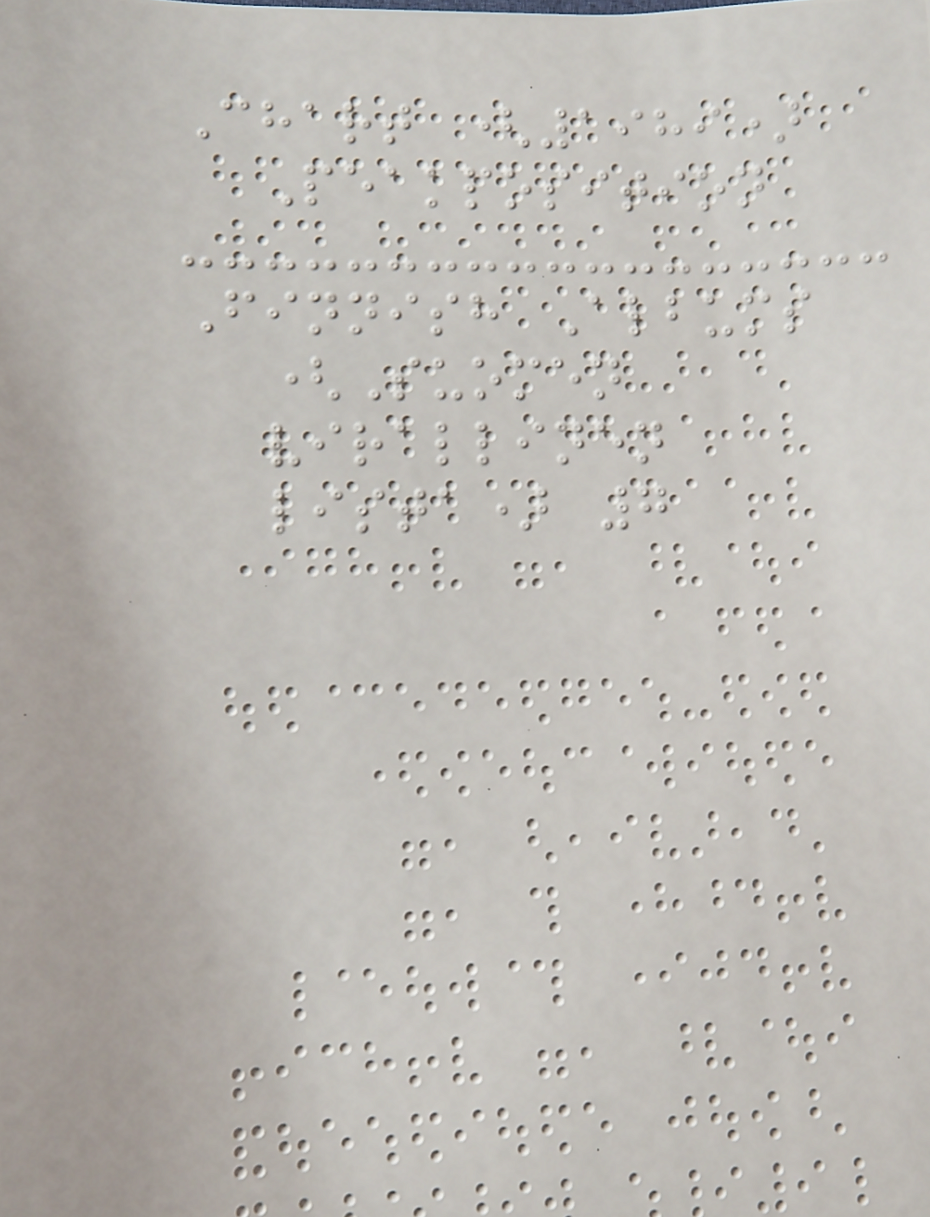Chart (1989)
Peakposition
Finnish Albums
(Suomen
virallinen
lista) 7
